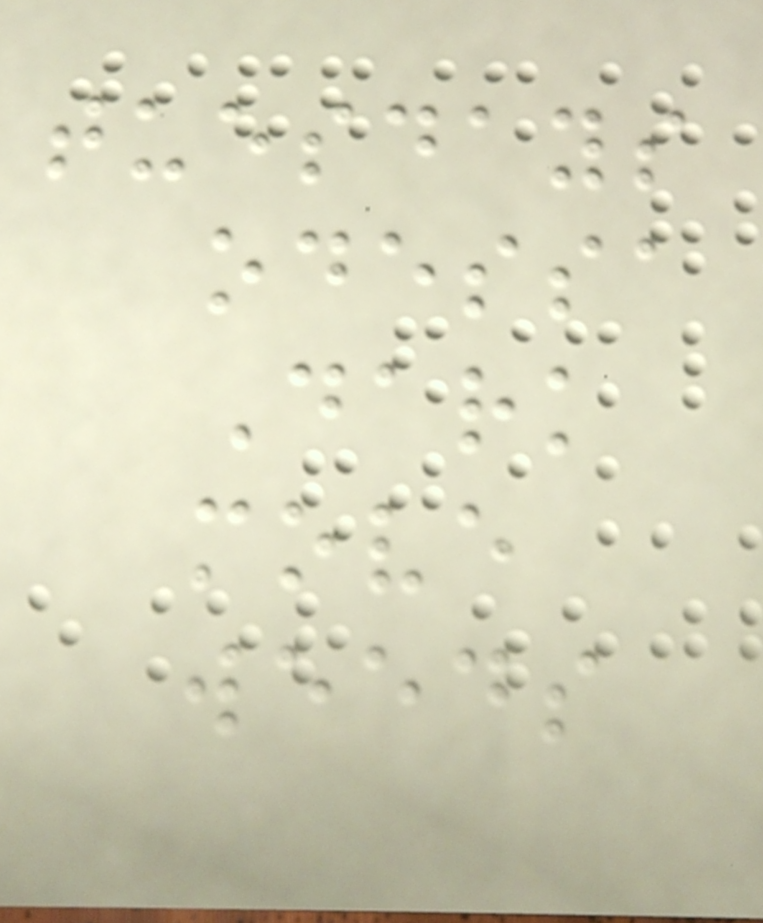tuesdays
odessa
Dark
move
weeds
